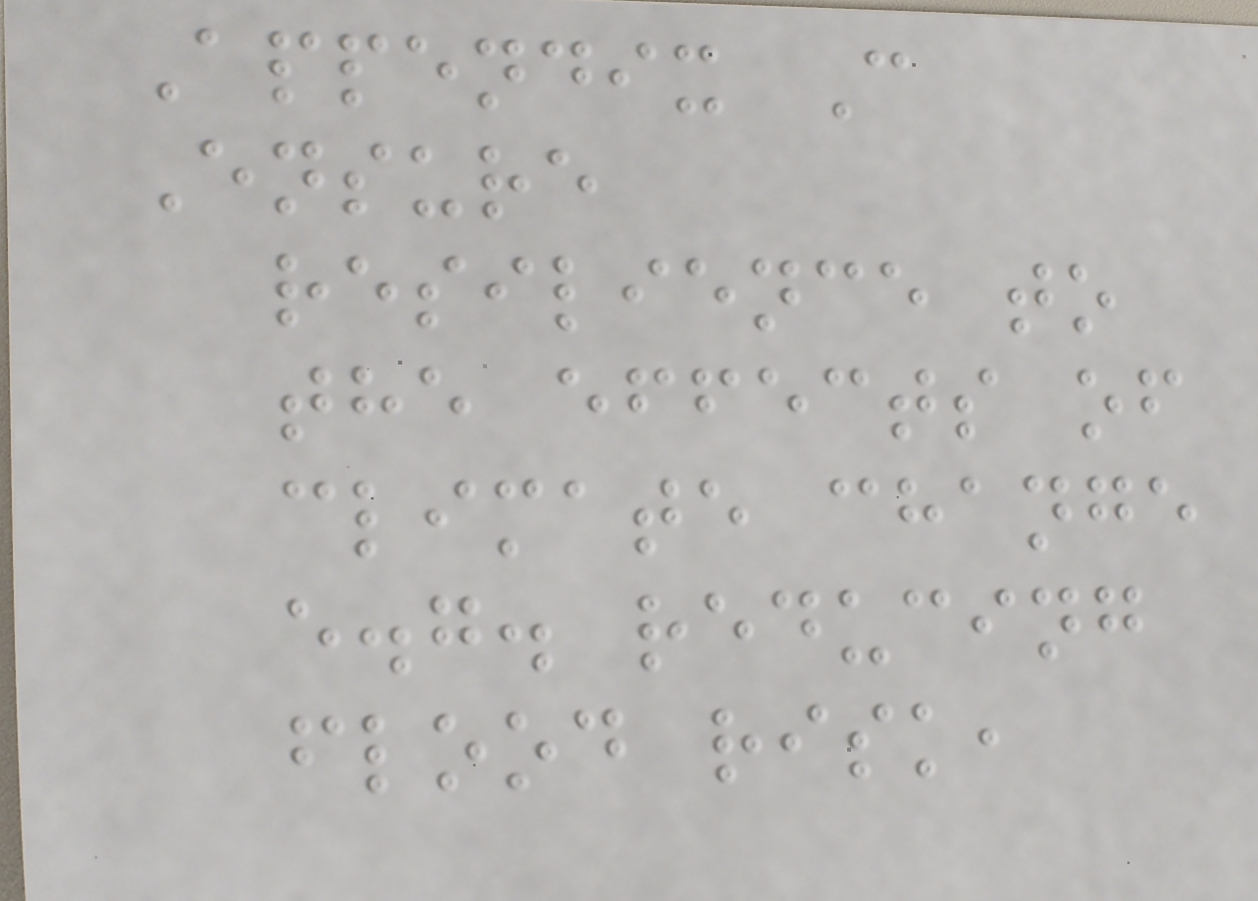Appendix C
Ensure
resilience to
the effects of
climate change
e.g. reducing
flood risk,
